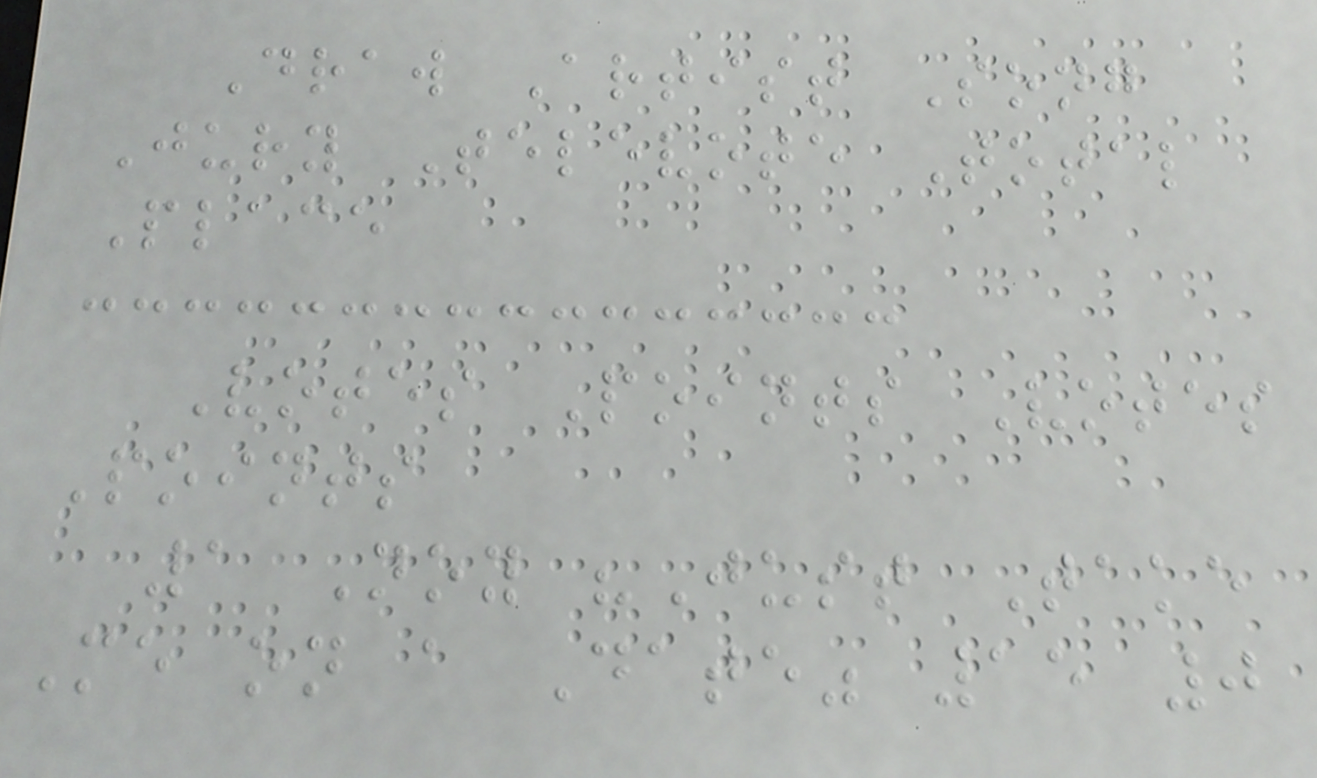Draw Artist Song
Jury Televote Total
Place
Votes Points Votes
Points
1 Noy "Just Take
Me on a Date" 15 0
